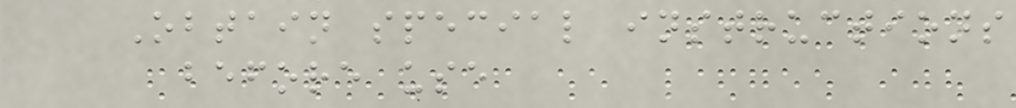Obtain special instructions
before use
